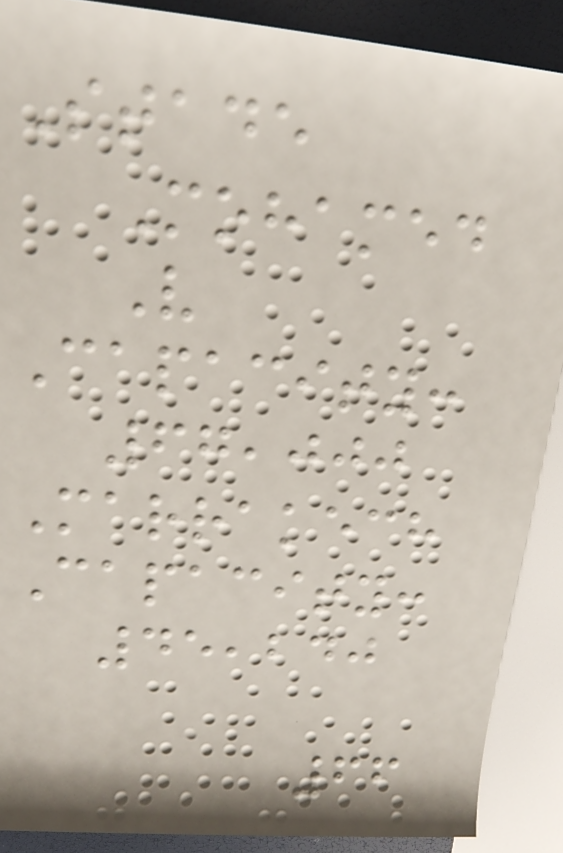Stade
Mohamed
V
Capacity:
67,000
Marrakech
Capacity:
45,240
66
